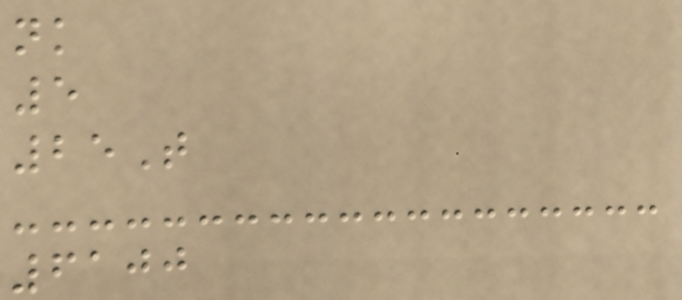nk
5
25T
6100
